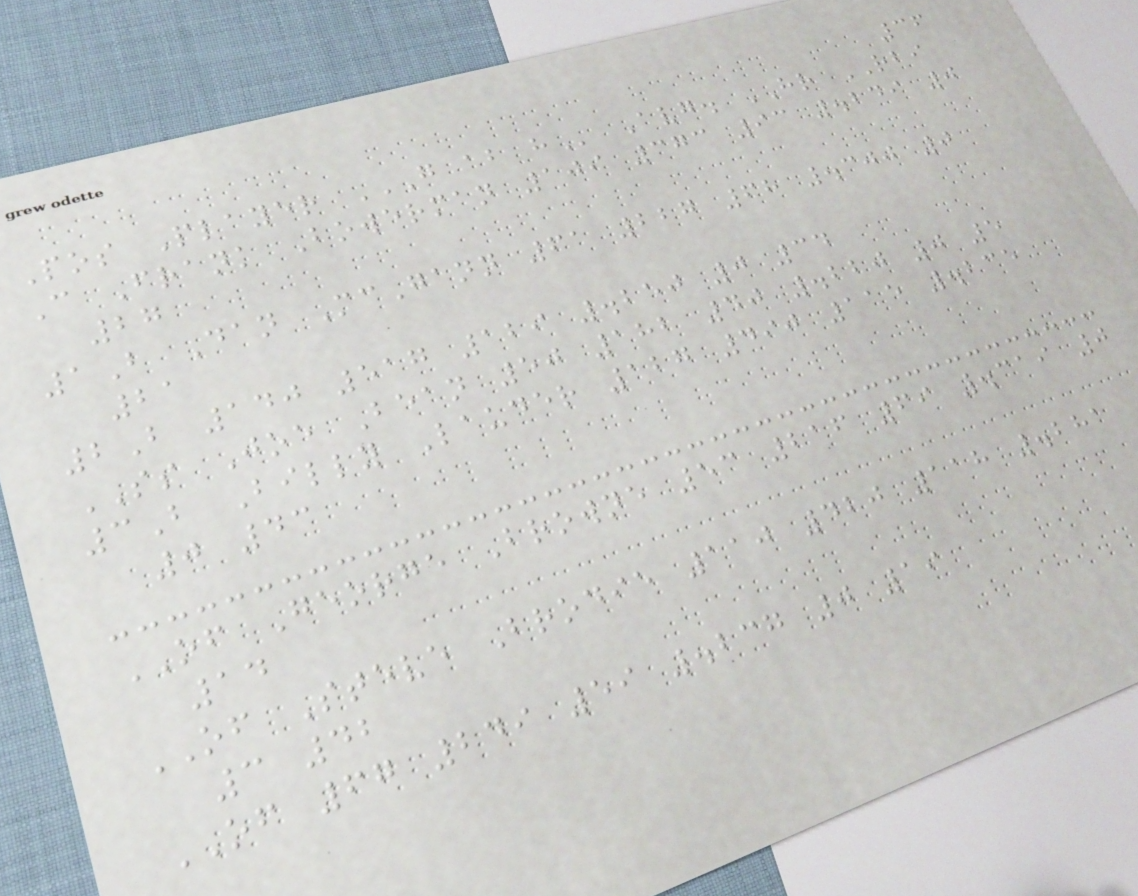36
Pos Player G AB H Avg. HR RBI
C Frank Bowerman 109 373 93 .249 0
27
1B Dan McGann 61 227 68 .300 0
21
2B 140 517 129 .250 0 34
SS Joe Bean 50 182 40 .220 0 5
3B Billy Lauder 127 490 115 .235
0 43
OF George Browne 53 216 69 .319 0
14
OF Steve Brodie 110 420 118 .281
3 42
OF 67 249 59 .237 0 19
